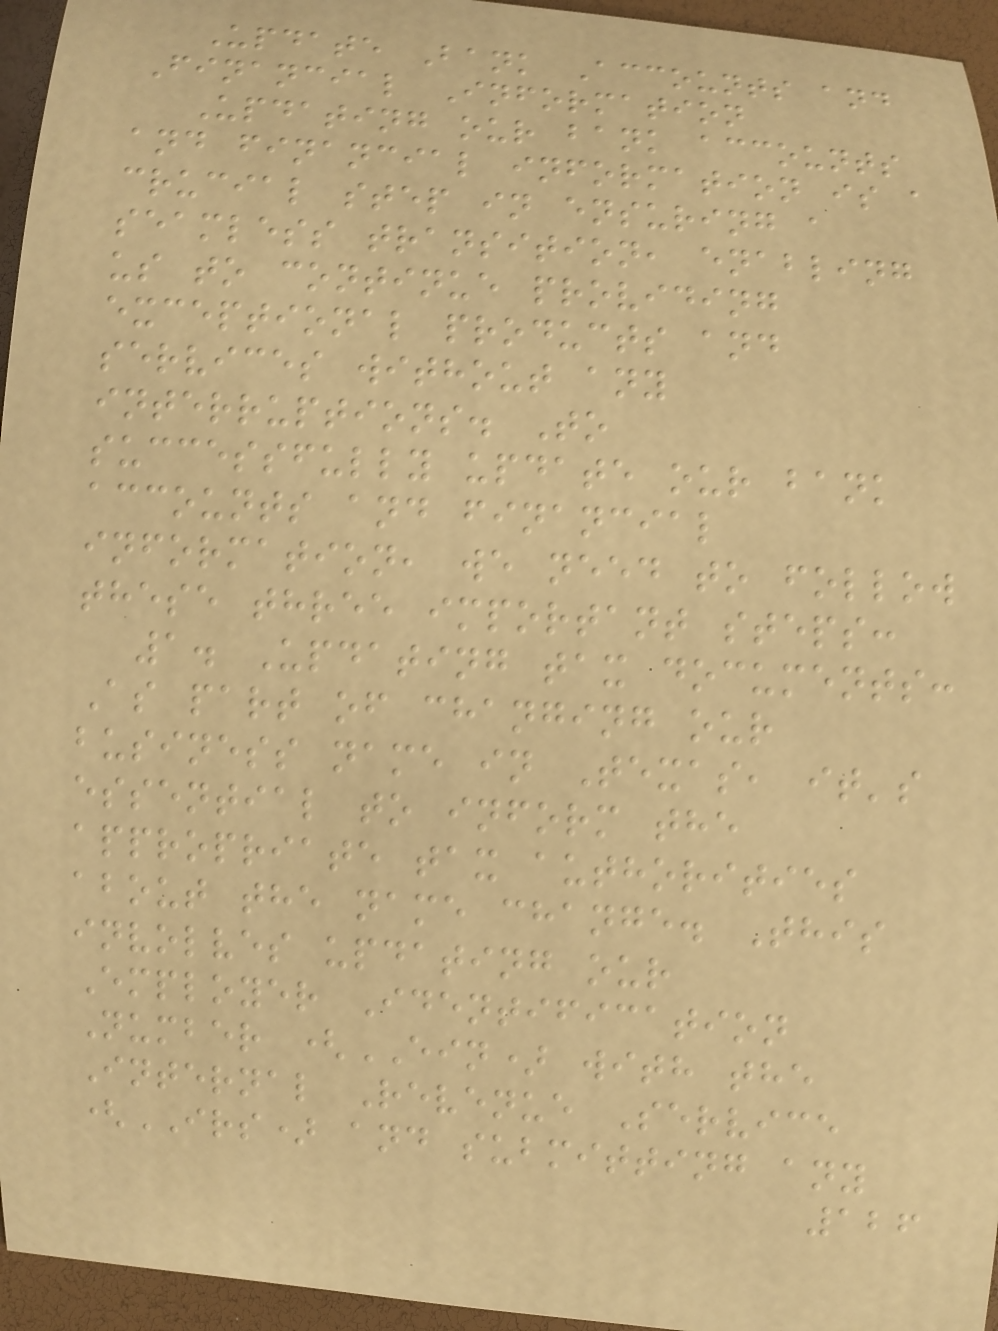Update Bank Accounts and
Financial Information
Updating our bank accounts
and financial information is a
crucial step in ensuring a
seamless transition, enabling
us to continue providing
exceptional products and
services without any
interruptions. To
successfully update our bank
accounts and financial
information, we need to follow
these three important steps:
1. Updating tax documents:
As part of changing our
business name in Texas, it's
essential to inform the
appropriate tax authorities
about the name change. This
involves updating our
Employer Identification
Number (EIN) with the
Internal Revenue Service
(IRS) and submitting any
126
